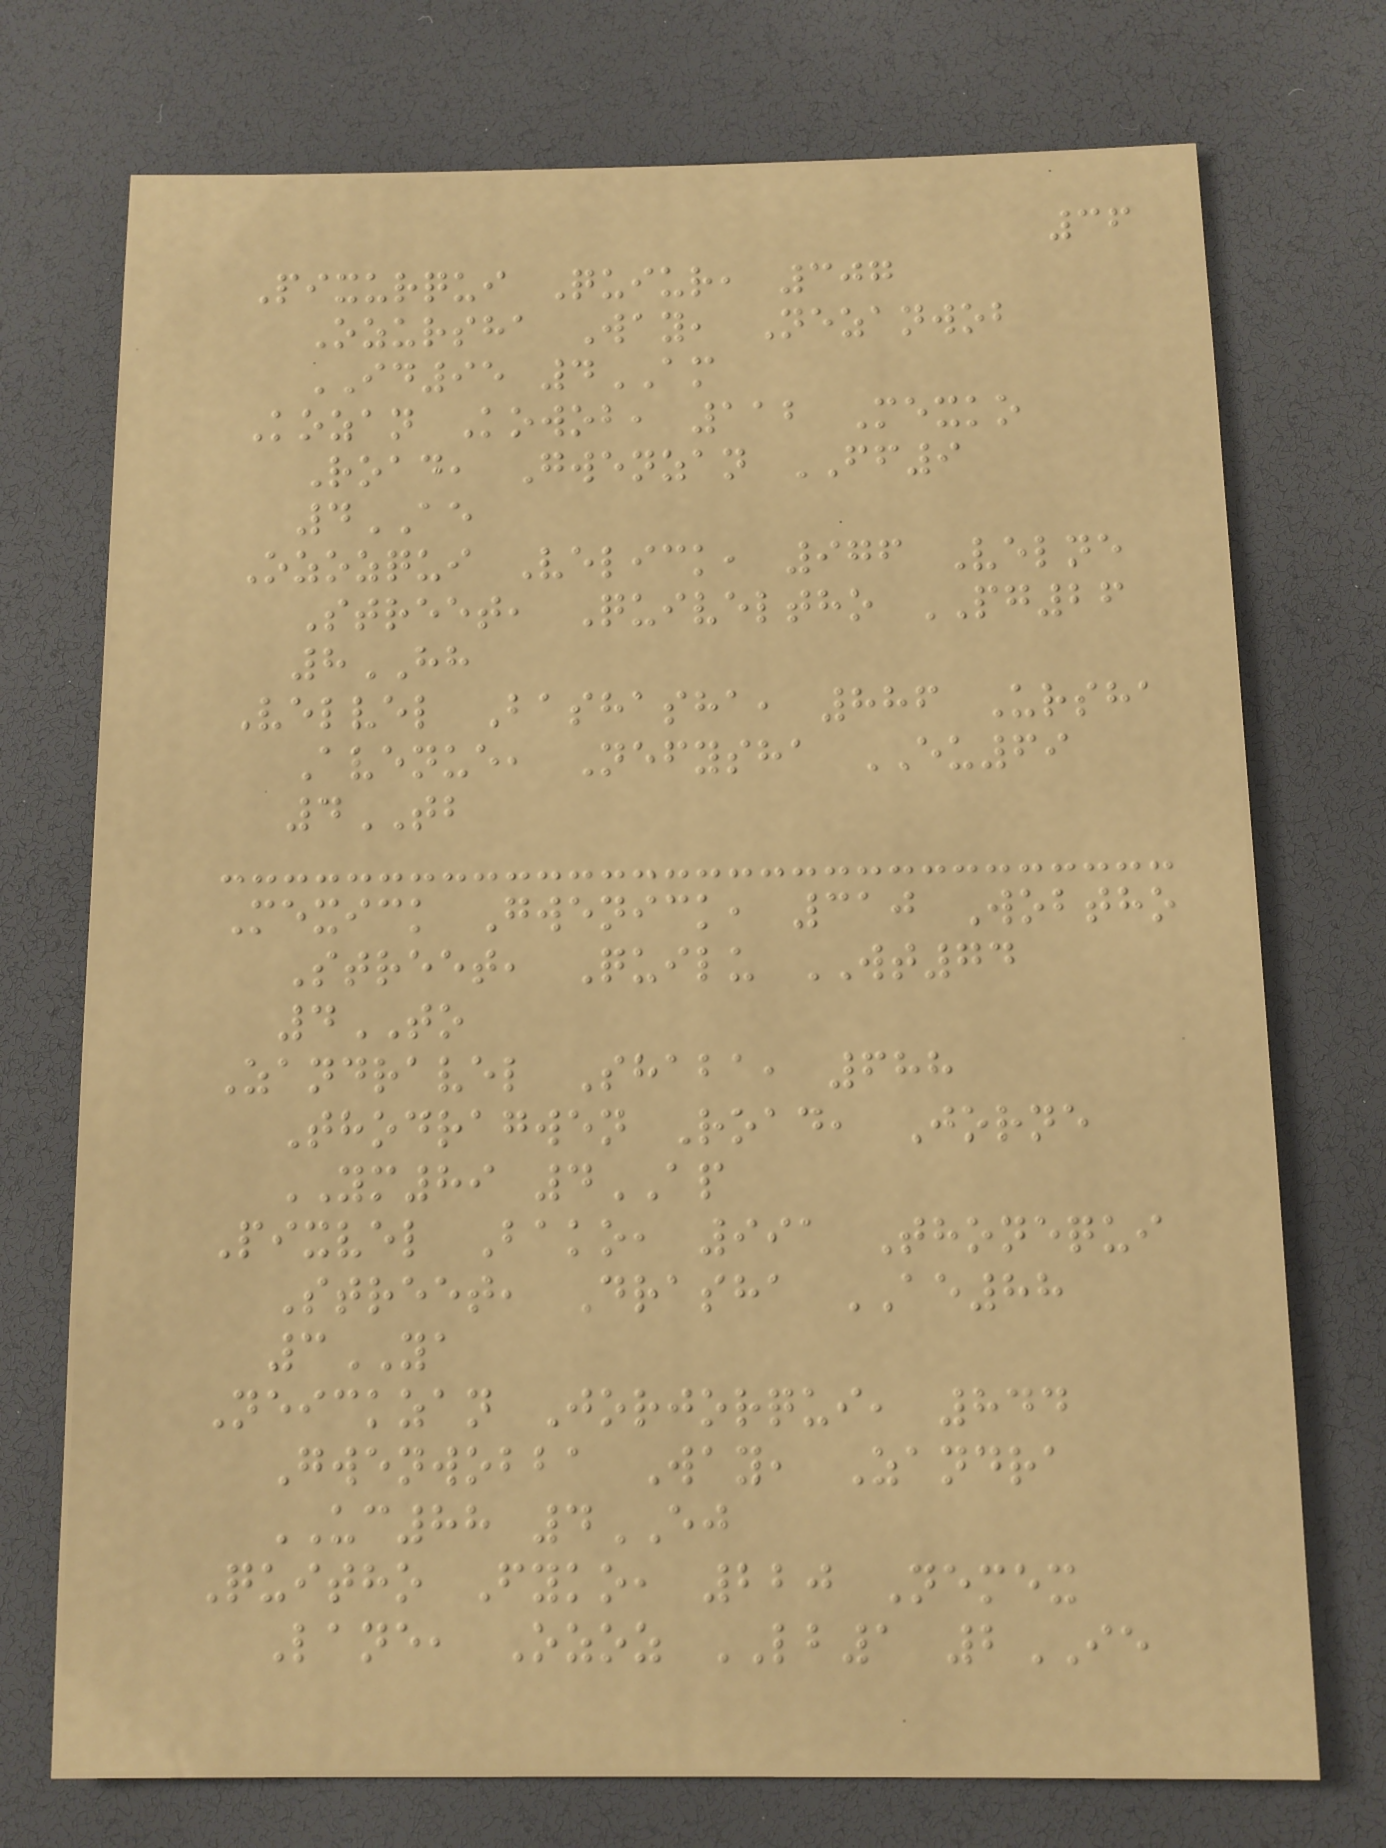36
Pixurqui Quiur, 307
Ozursha Way, Nezanwob
ID95 4AM
Kozan Kowob, 112 Mexko
Road, Gwenzan FF9
4AE
Ozozqui Velick, 976 Velne
Street, Quiveltho PG26
8HH
Velvel Bashasha, 886 Ursha
Avenue, Nefysha EU69
4TB
Mexick Gwenick, 310 Wobtho
Street, Quilu WT74
4TO
Zandravel Shaba, 688
Thodragwen Road, Jorne
YM89 4AP
Pixvel Bako, 991 Thonequi
Street, Drasha AE88
3YA
Neickzan Jorjorqui, 844
Gwenwobba Way, Zandra
UC88 4EJ
Quitho Fyko, 220 Nemex
Lane, Ozoz LB1 2IE
